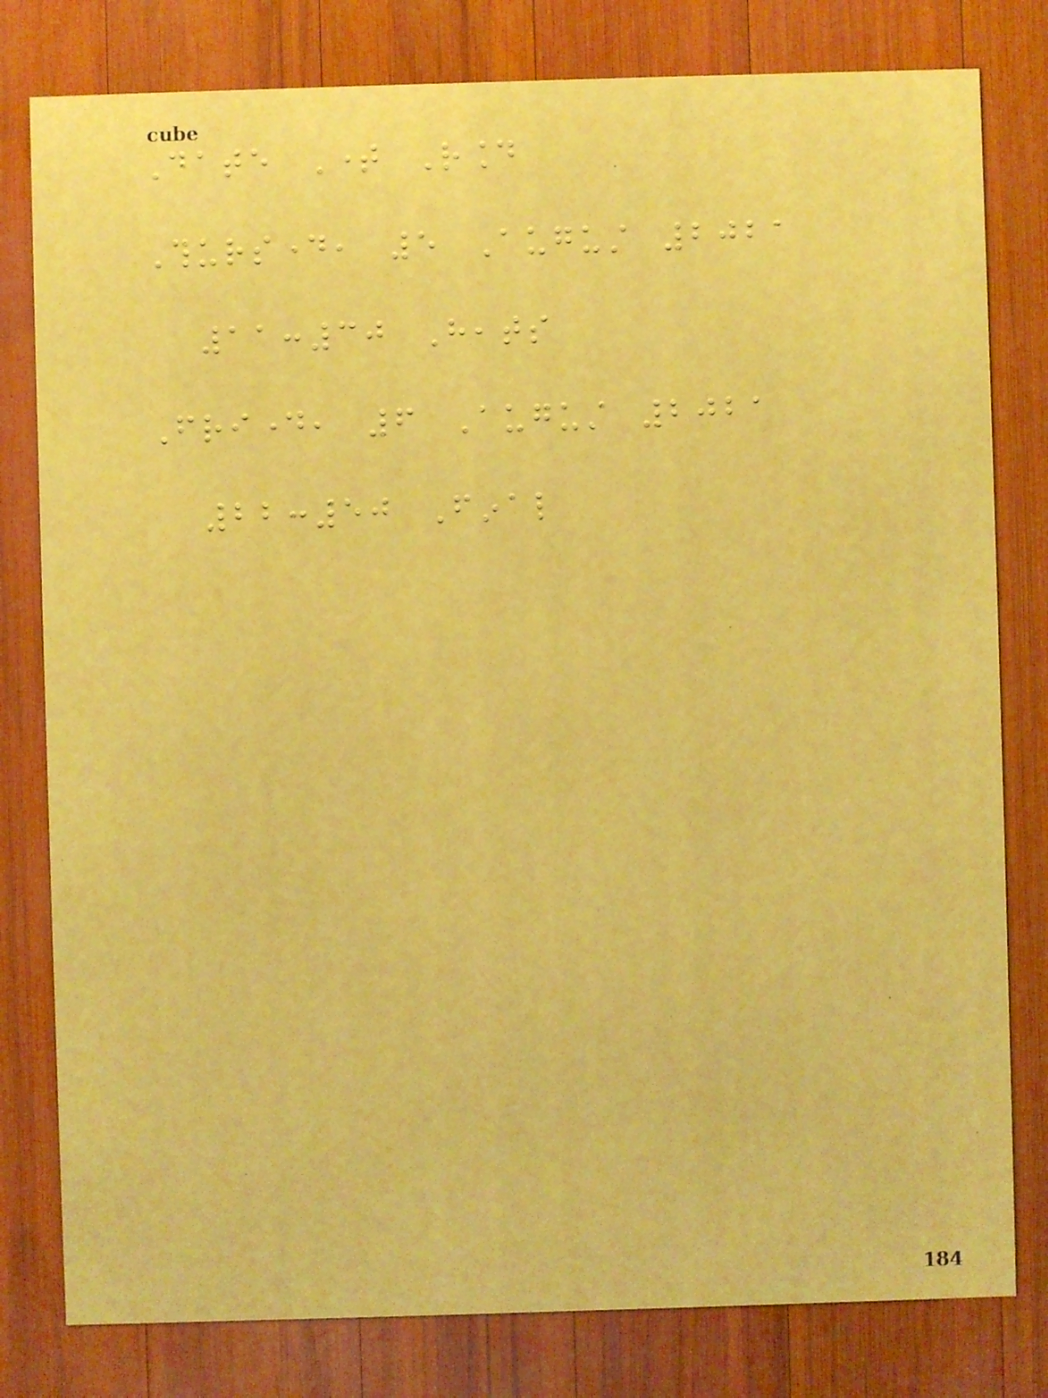Date Time Round
Thursday, 5 August 2021
11:30 Heats
Friday, 6 August 2021
22:50 Final
